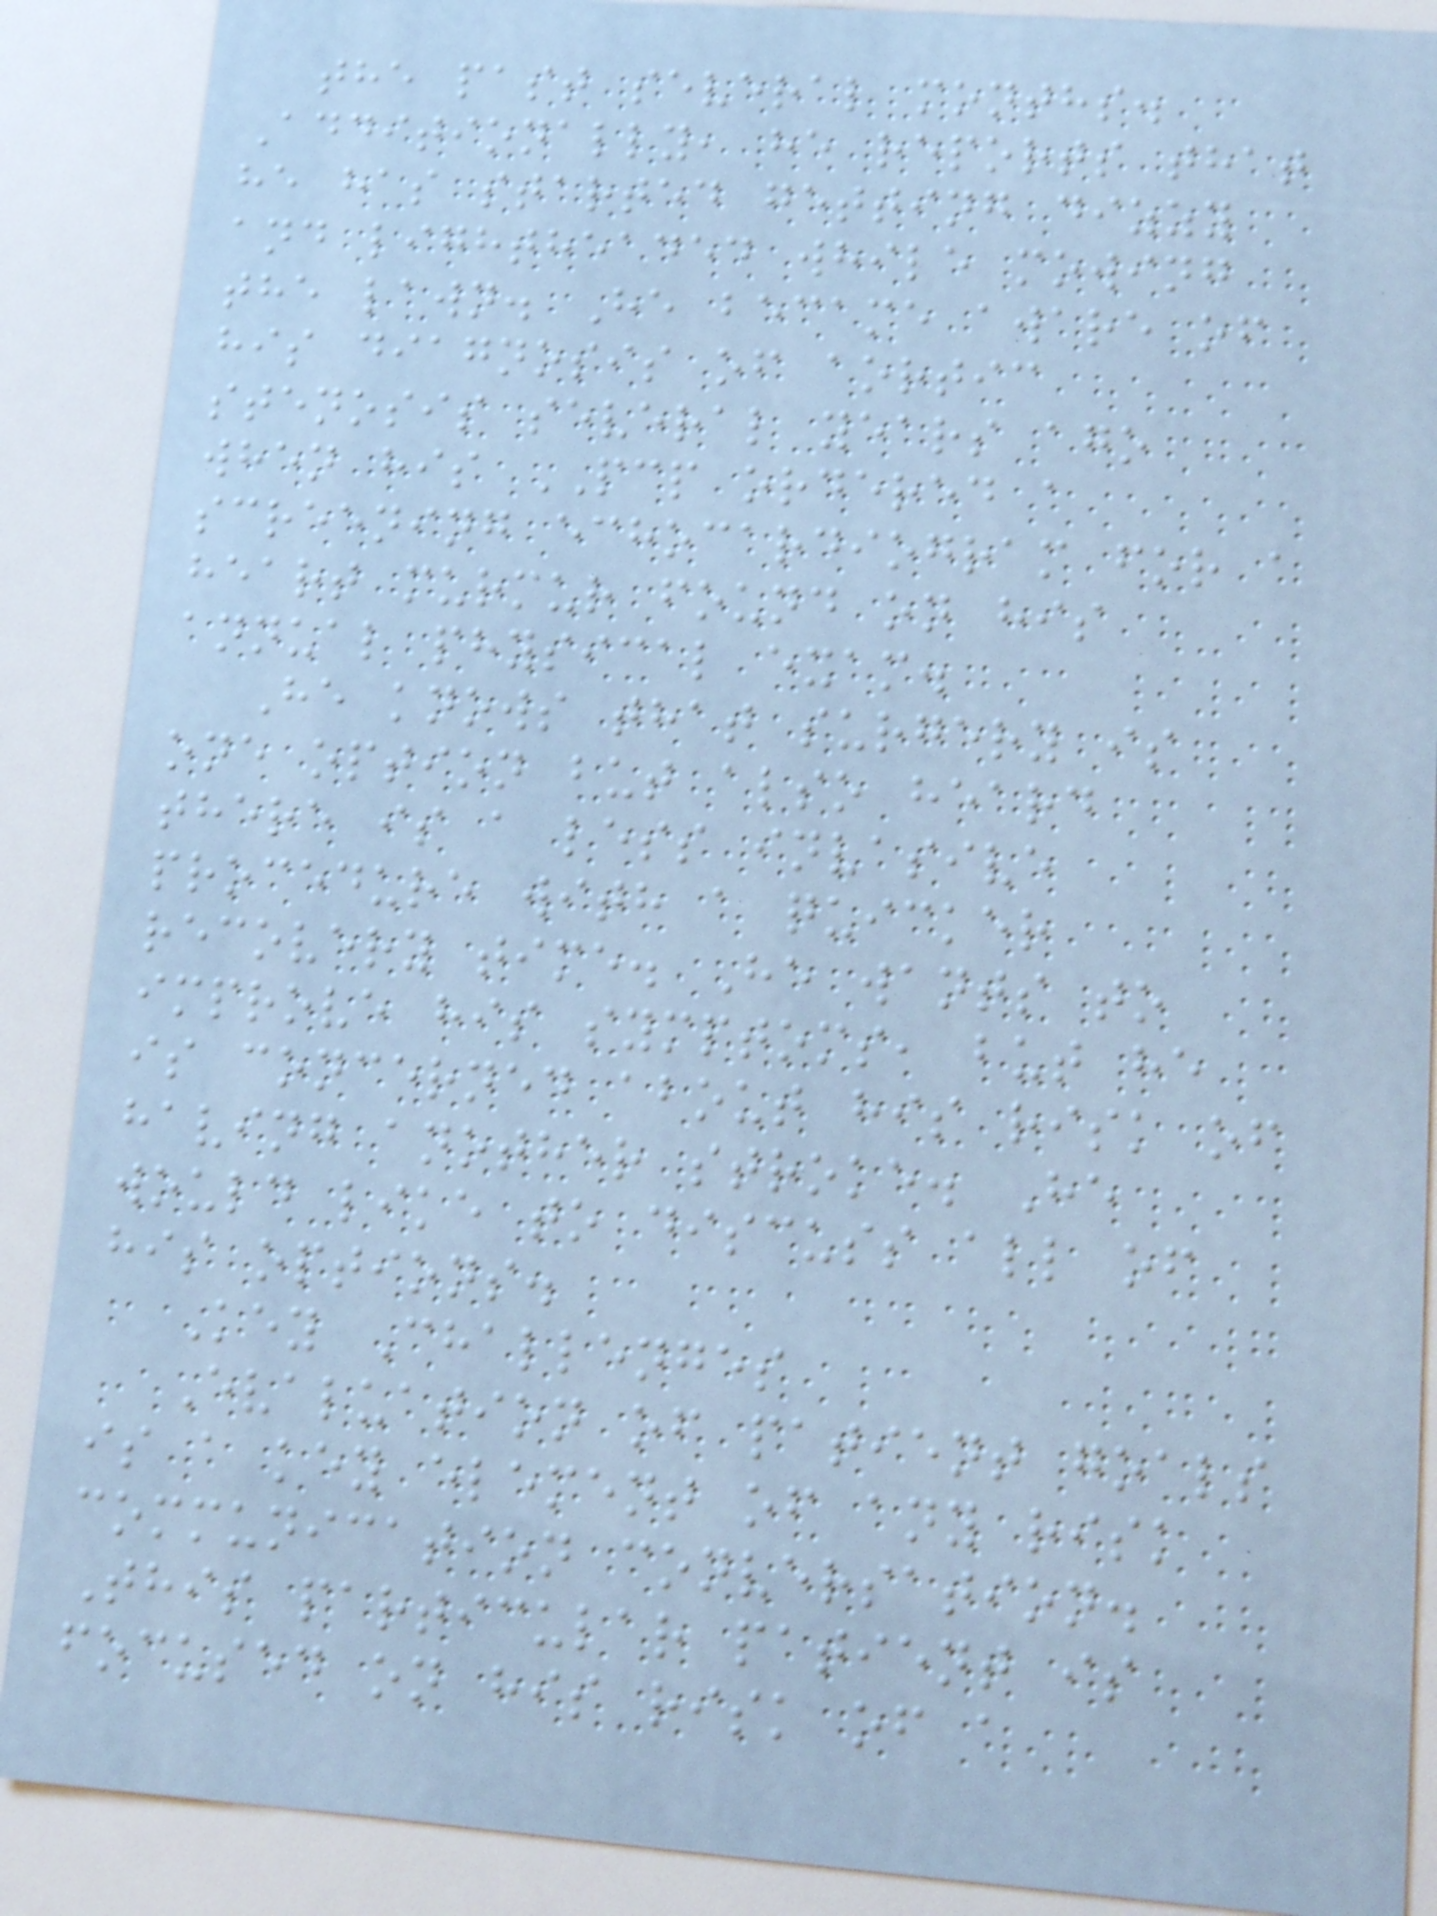the past several months.
Additionally, he reports that
he has started getting dizzy
and lightheaded while mowing
the lawn. He became aware of
his diagnosis of aortic
stenosis several years ago
when his PCP ordered a
screening echocardiogram for a
heart murmur found on his
annual physical exam.
He knows that surgery is
one option but also heard
there is a less invasive
procedure with a quicker
recovery time. He wants to
improve his symptoms, but he
is concerned about his risk of
having another stroke. He
would like to discuss all of
his options.
Key Challenges
Evaluation of patient goals
is a key element of any risk
communication conversation.
This particular patient is
focused on his risk of a
